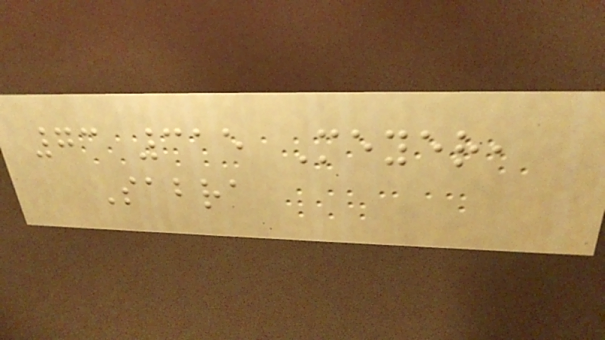73 315 Meyer,
Sabra
